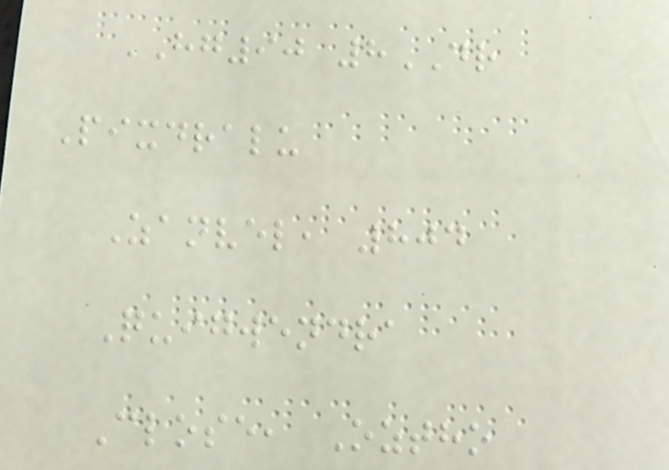HG90 8DR
Pixdralu
Zanvel, 804
Quigwendra
Close, Oztho
